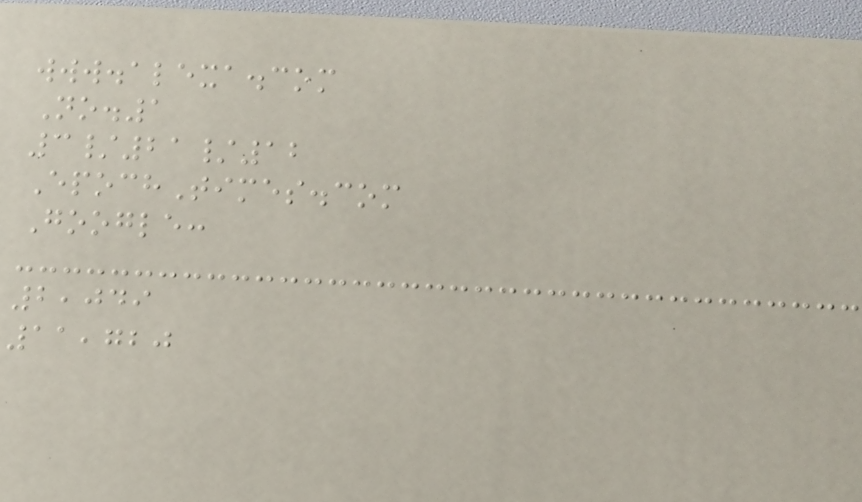www.alexa.com
No.1
3/21/12
EpochTimes.com
Google:
2,049
11,720
